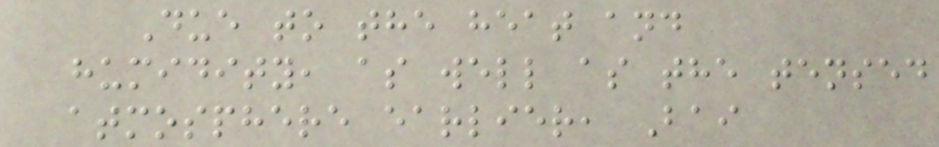Due to the heat and
humidity, as well as the tensed
atmosphere earlier, Bai
